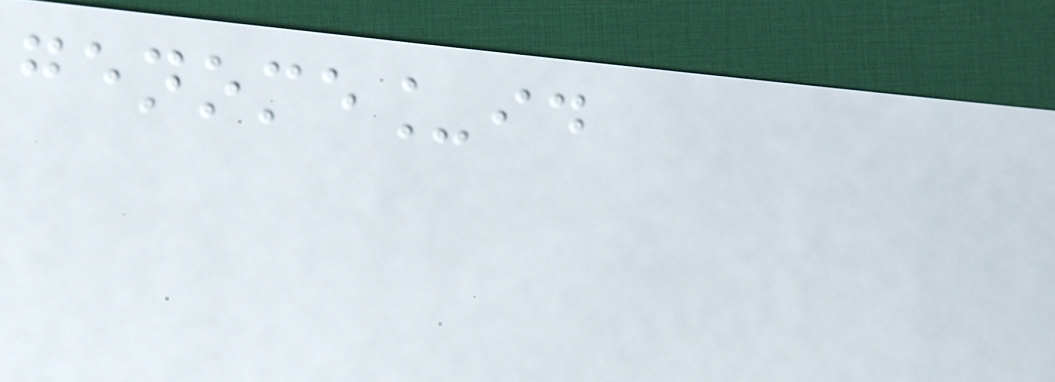genome_id
